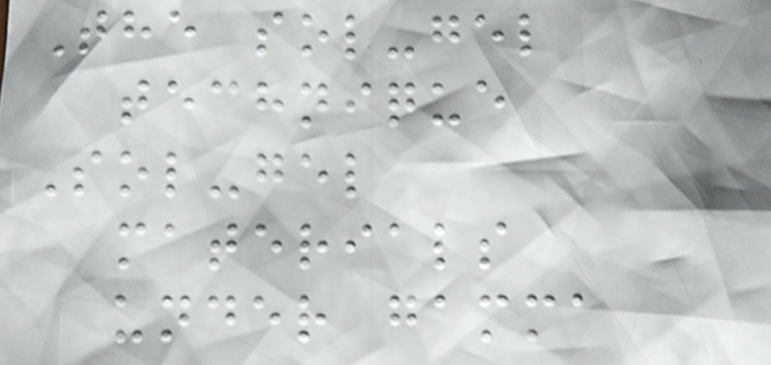The sol-gel
technique
Sol-gel
materials
under gamma
